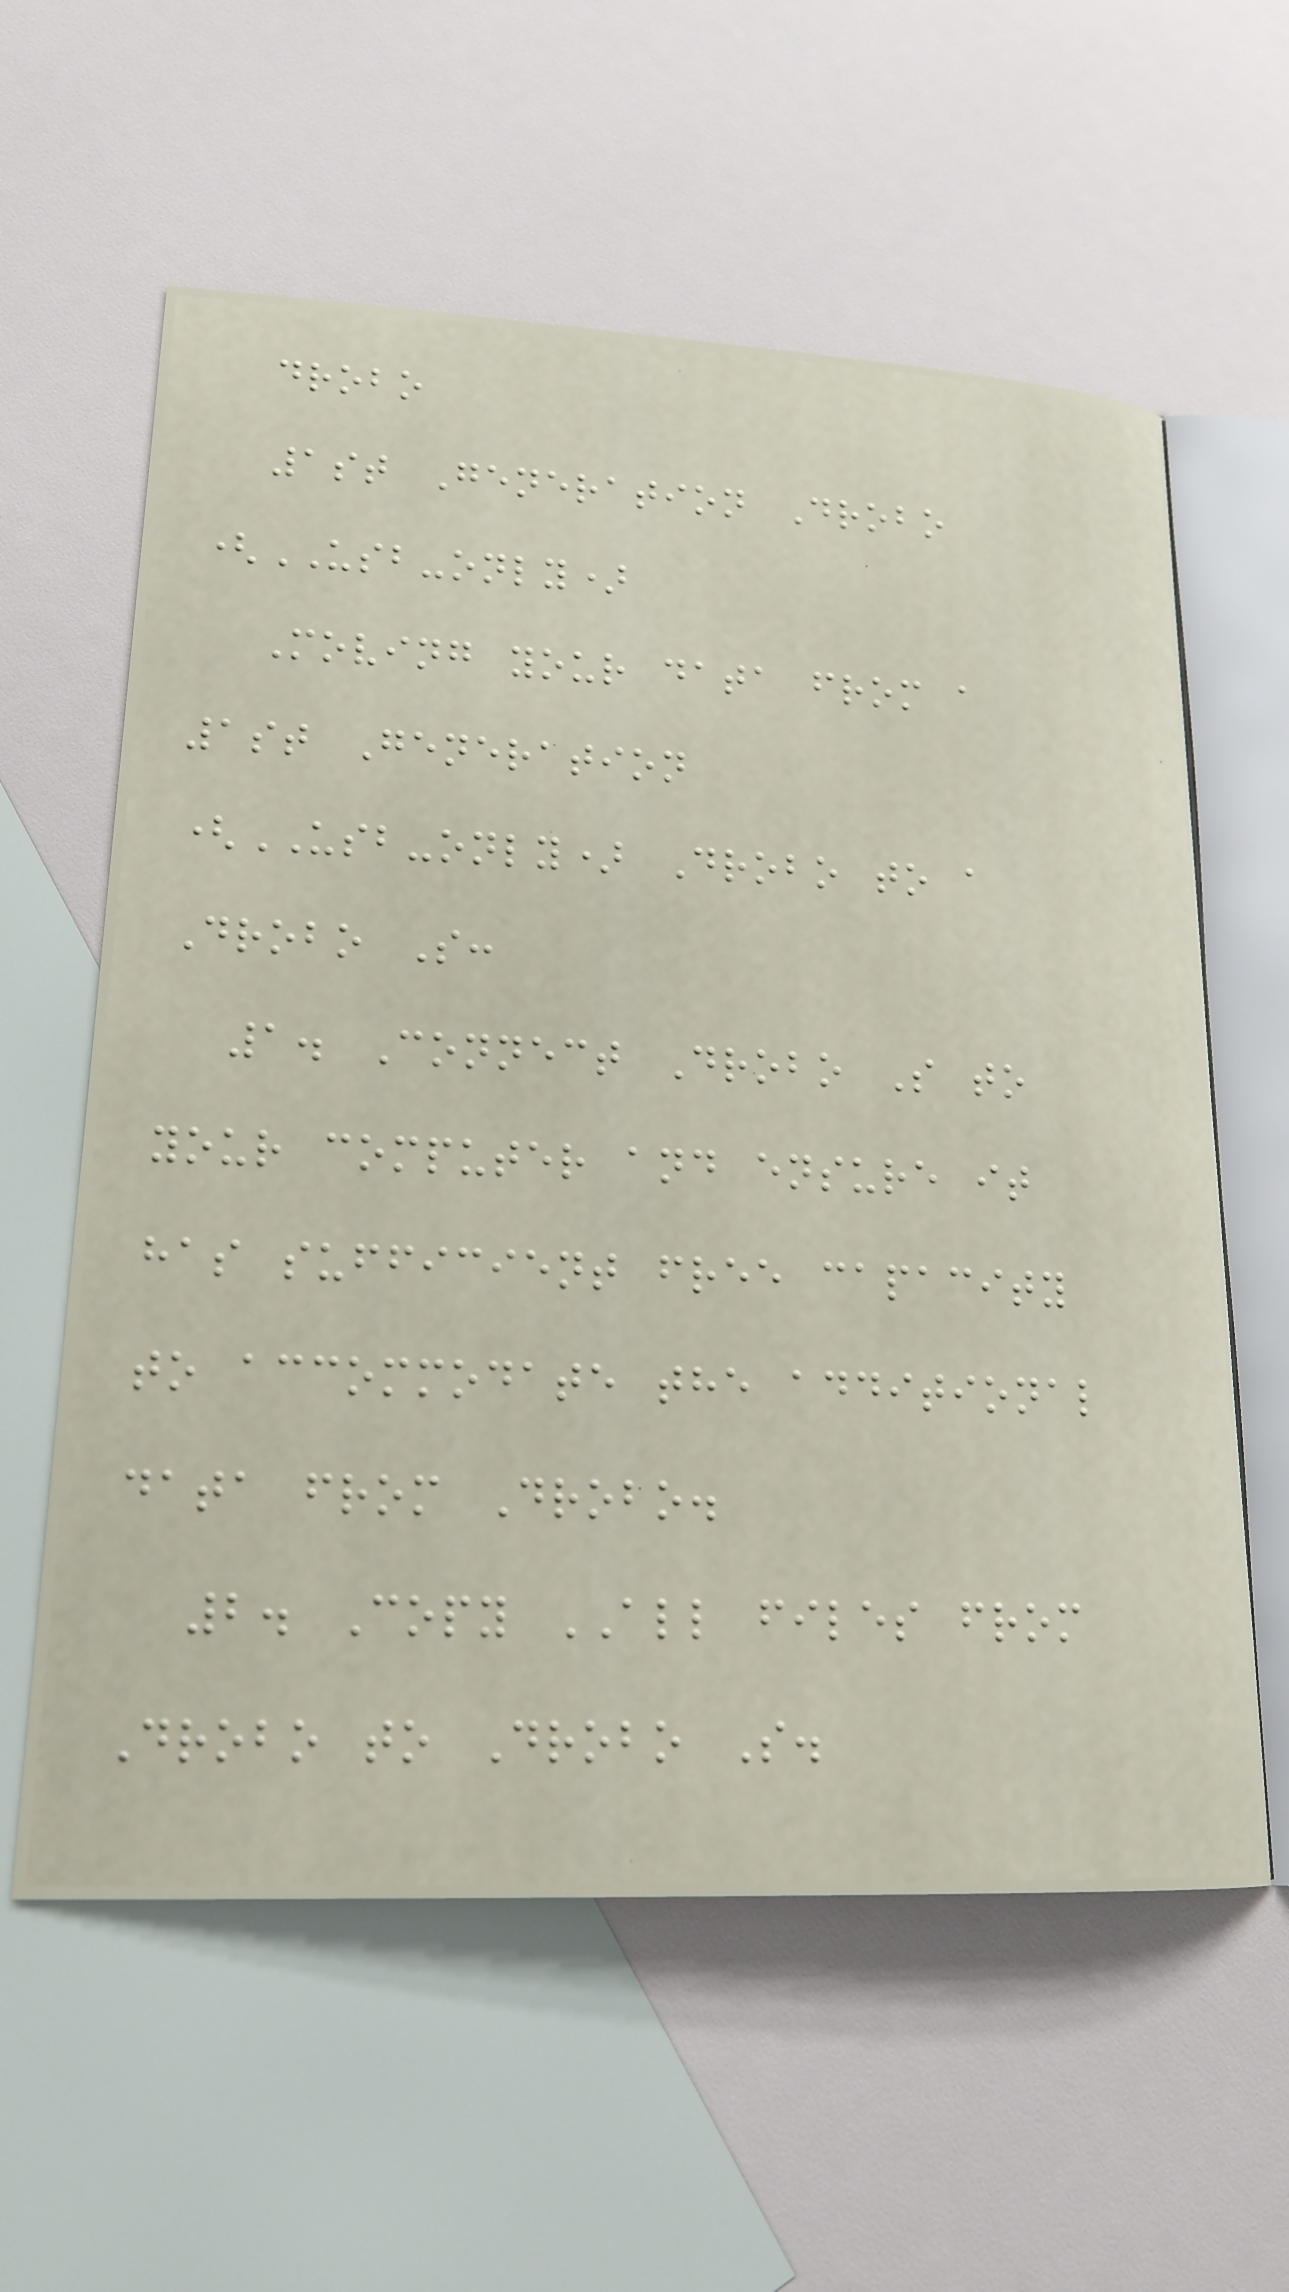drobo
1st Generation Drobo
(USB-only)
Moving your data from a
1st Generation
(USB-only) Drobo to a
Drobo S:
1. Connect Drobo S to
your computer and ensure it
has sufficient free capacity
to accommodate the additional
data from Drobo.
2. Copy ALL files from
Drobo to Drobo S.
